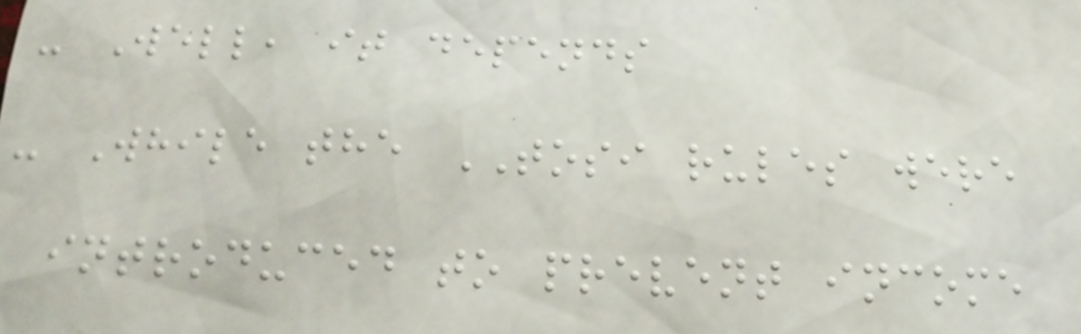- Well, it depends
- While the TOSI rules were
introduced to prevent income
